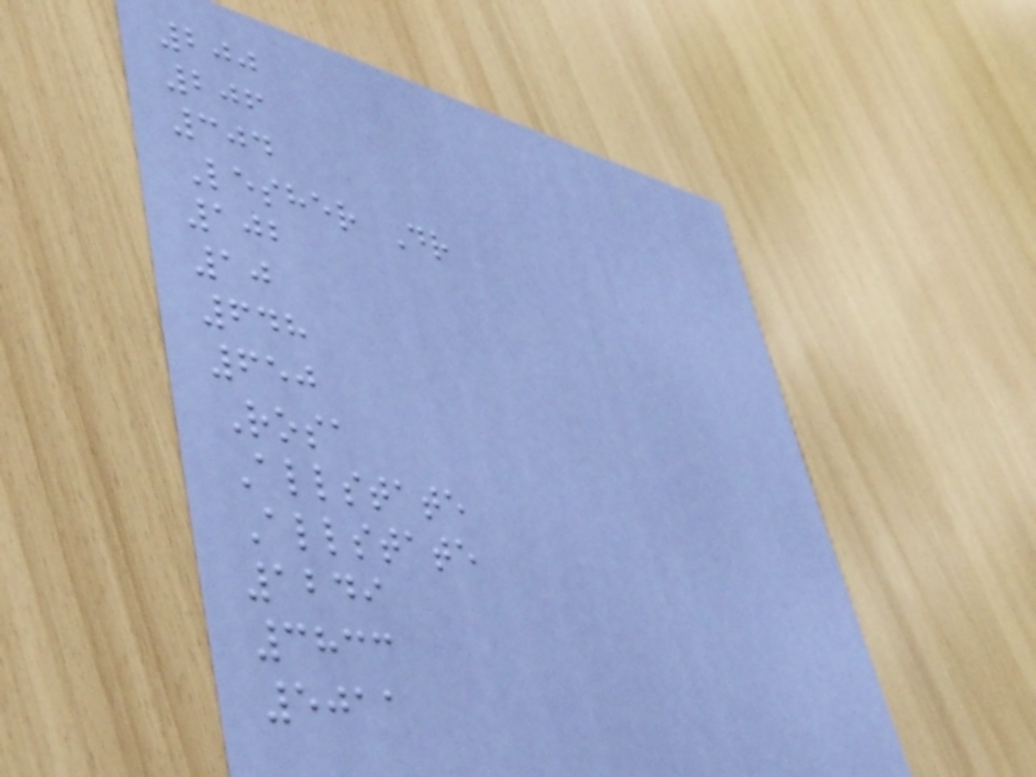200
206
304
Lesher Dr
102
10
648
650
Rosa
Allstate
Allstate
1249
3833
5011
